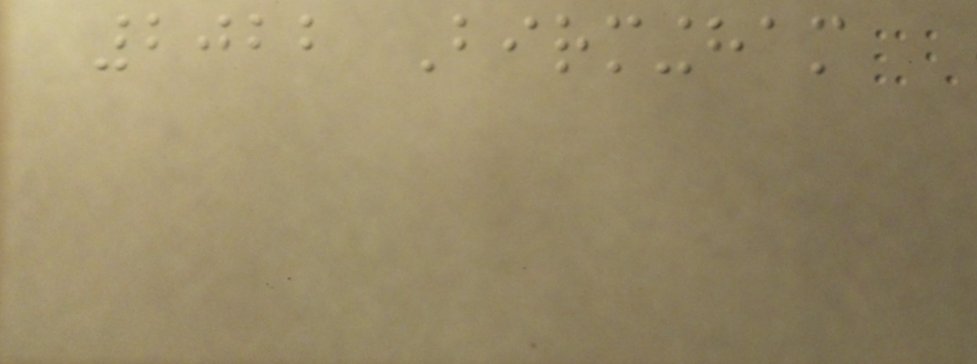2022 Birmingham
